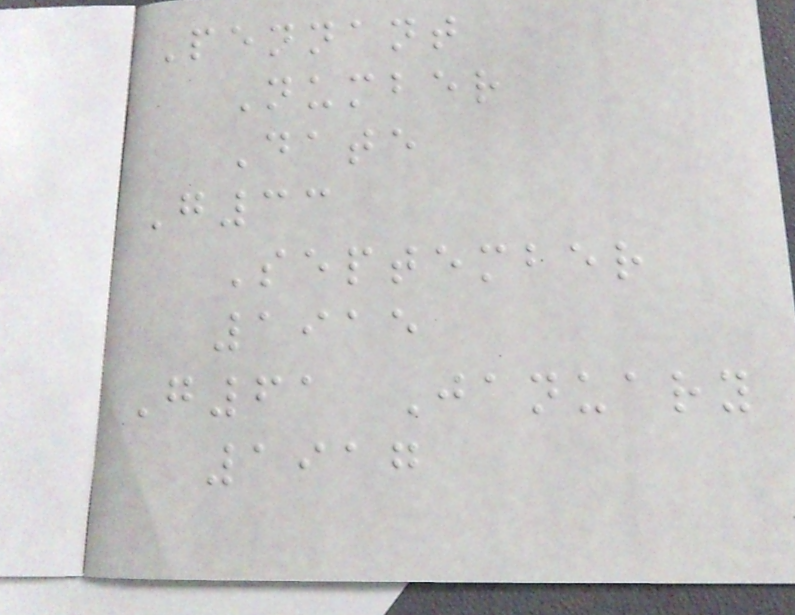Pennant
Number
Date
G33
September
1915
G61 January
1917
